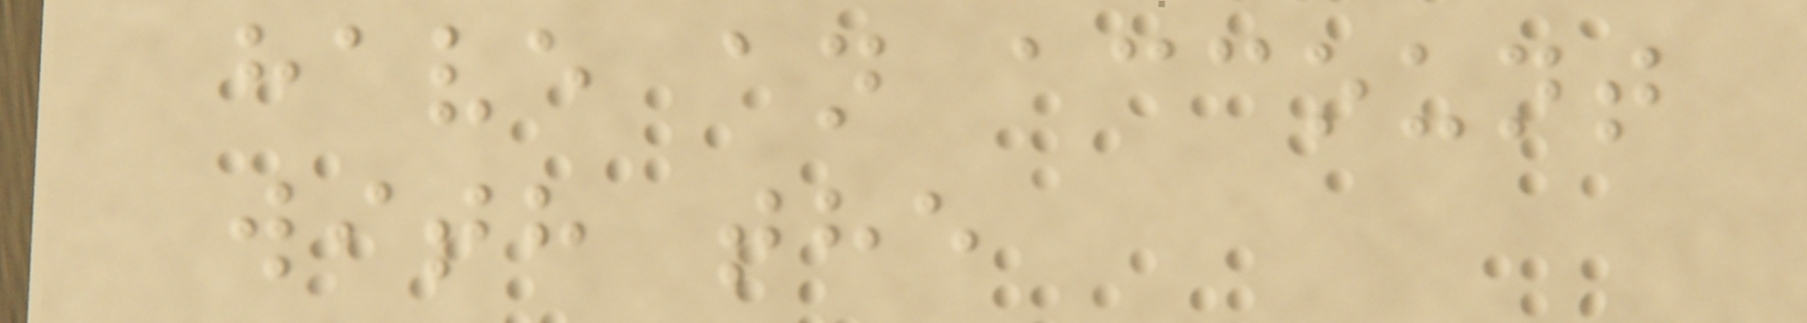have an account
with the
